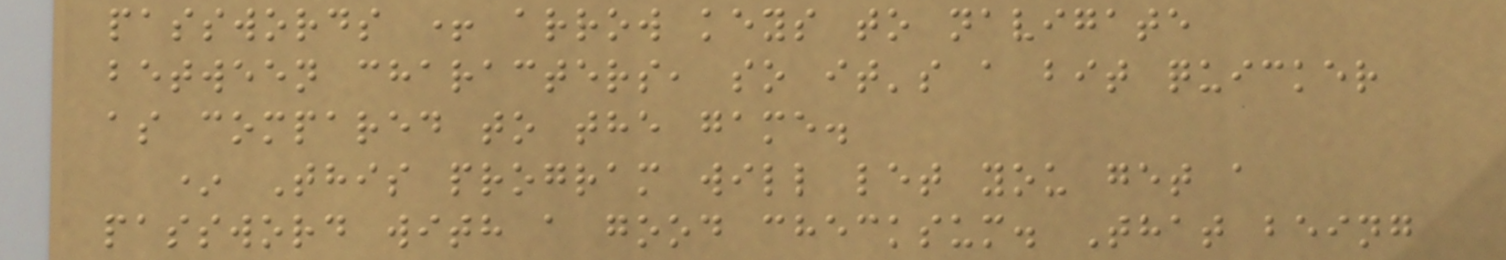passwords + arrow keys to navigate
between characters, so it's a bit quicker
as compared to the game.
* This program will let you get a
password with a good checksum. That being
